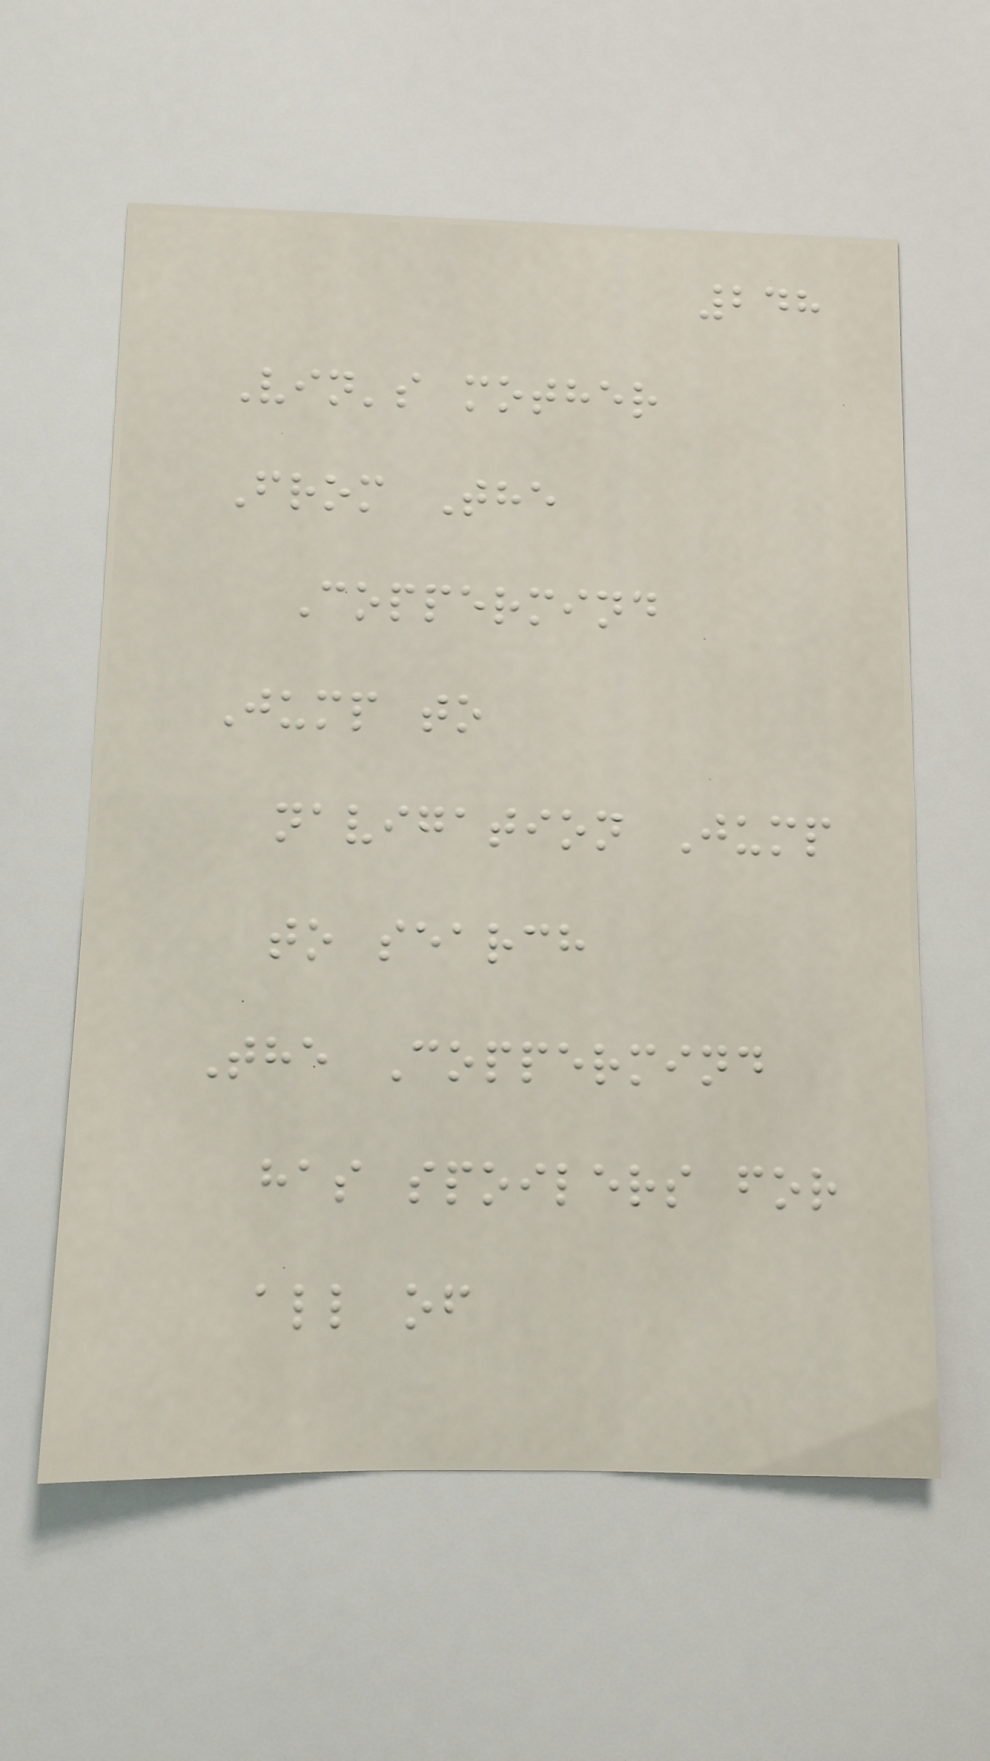248
Vin's mother
From The
Coppermind
Jump to
navigation Jump
to search
The Coppermind
has spoilers for
all of
